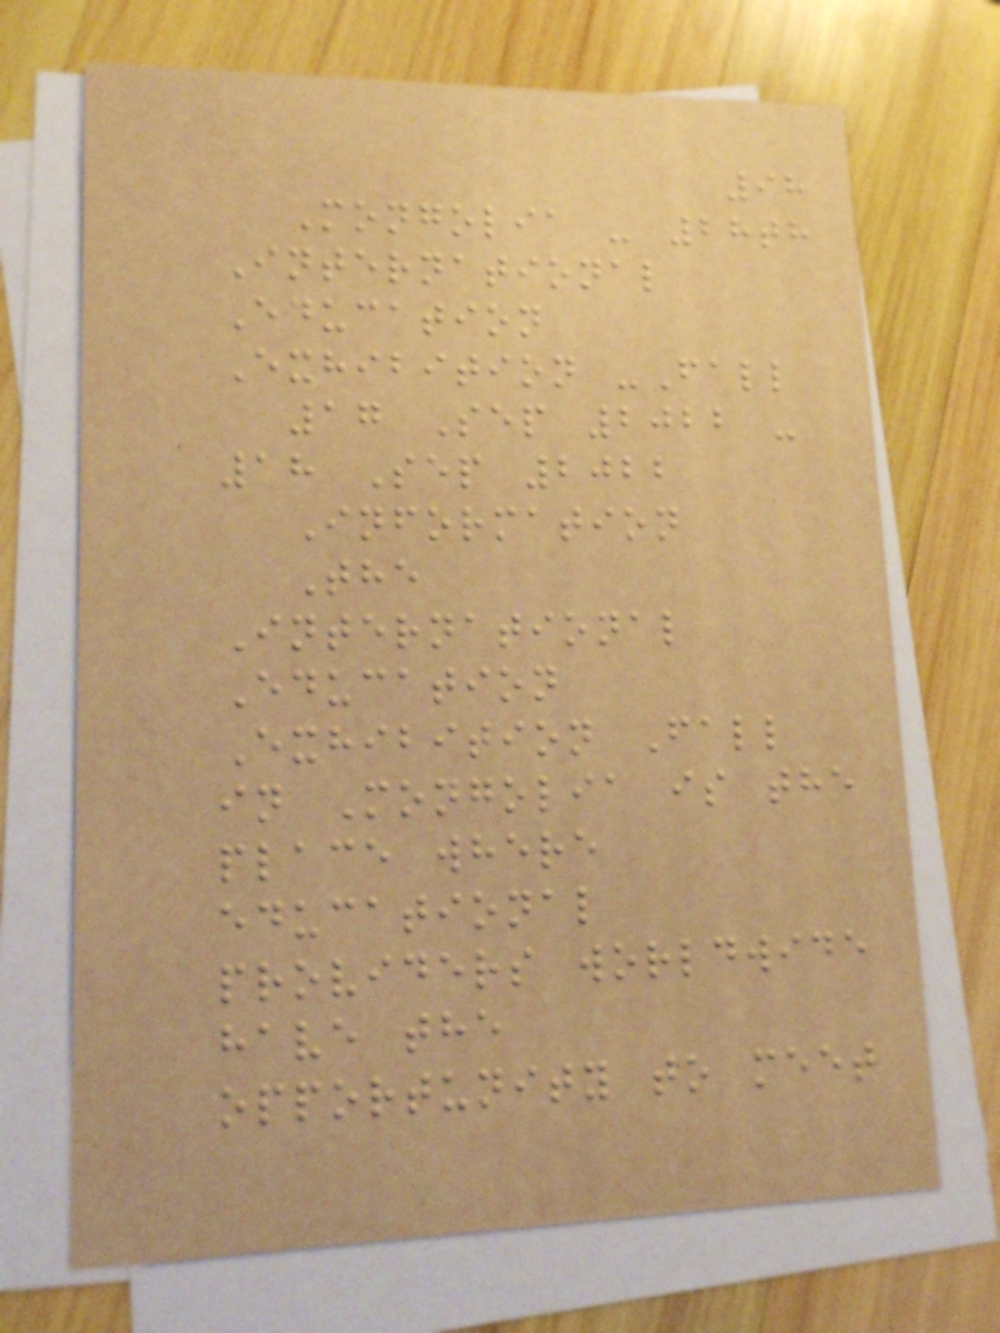98
Mongolia - 28th
International
Education
Exhibition -Fall
17 Sep 2022 -
18 Sep 2022
Information
The
International
Education
Exhibition Fall
in Mongolia is the
place where
educational
providers worldwide
have the
opportunity to meet
